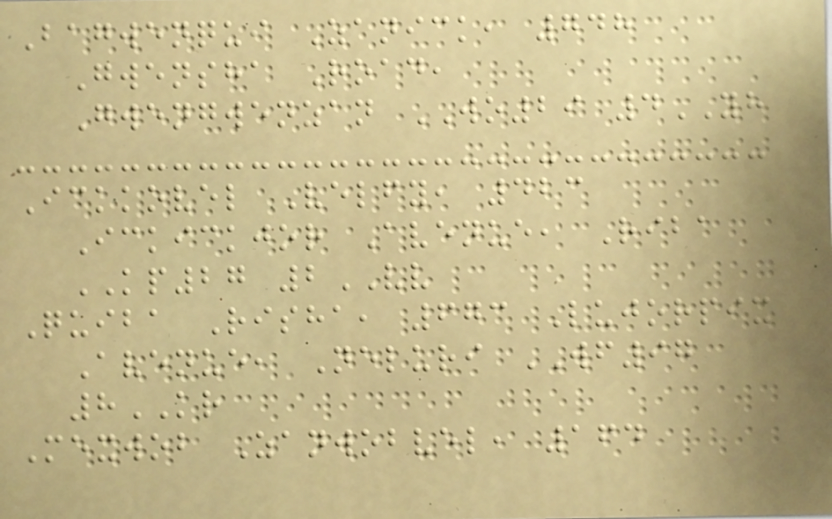Bagwenqui Zanick, 748
Gwensha Road,
Gwengwenzan WO29 4YH
Ickkovel Velfy, 423
Ickickjor Avenue, Riba
KP27 2VV
Quiba Risha, 673 Lujorpix
Avenue, Neluri WF97
8KR
Mexwob Zanwobvel, 164
